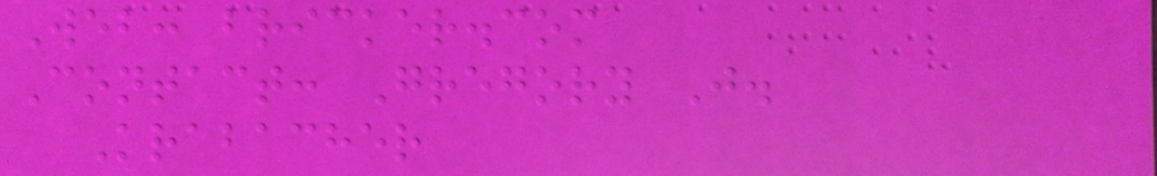Web: bricker.com
Contact: Gregory J.
Krabacher
